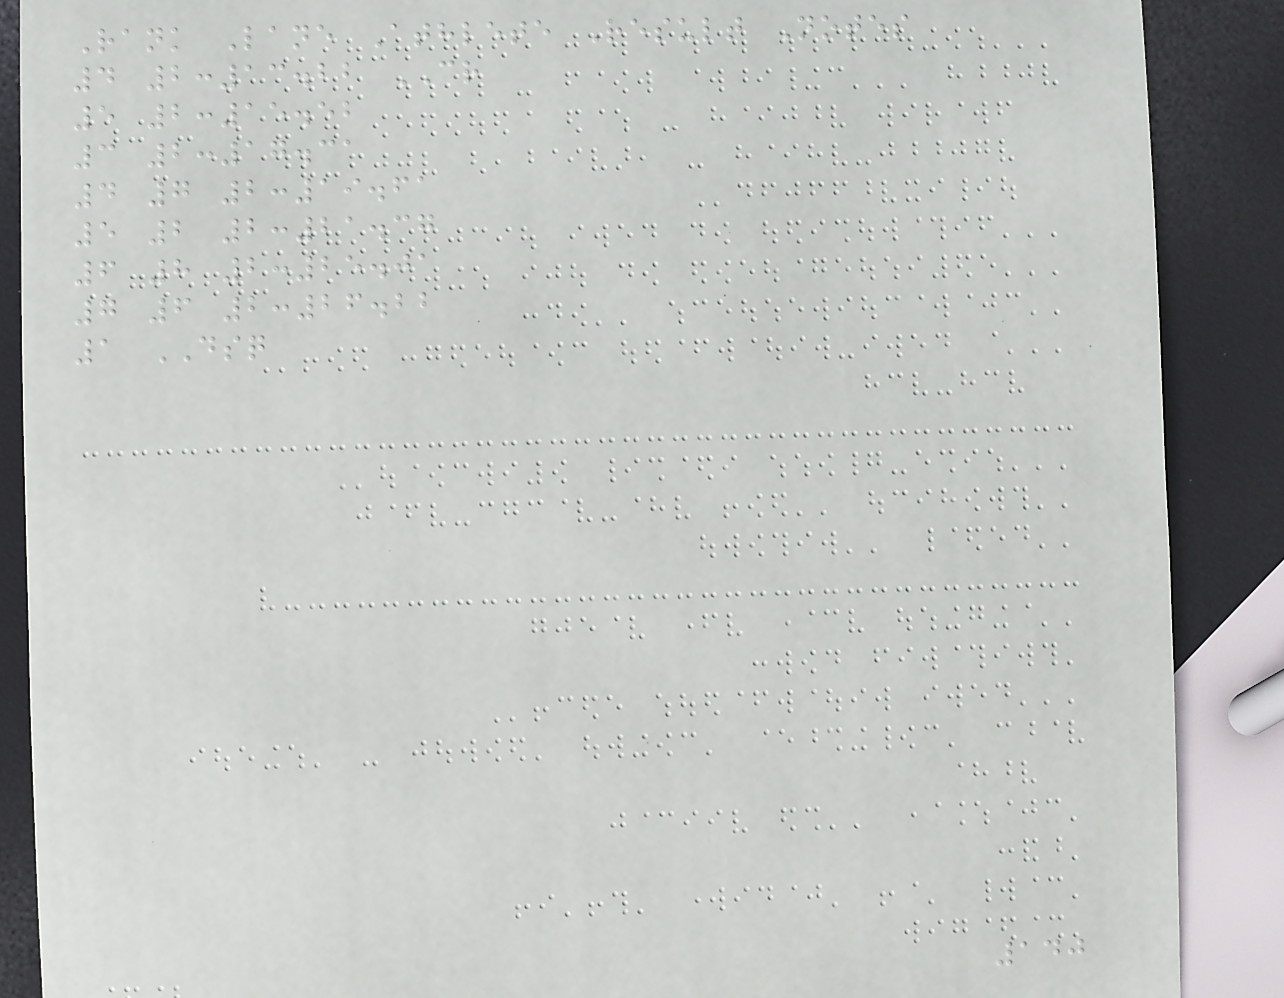Rank Lane Athlete Result Notes
4 2:13.22 CR
5 2:15.52
3 2:17.31
4 7 2:19.61
5 2 2:21.37
6 8 2:25.01
7 6 2:26.22
1 DSQ
140
